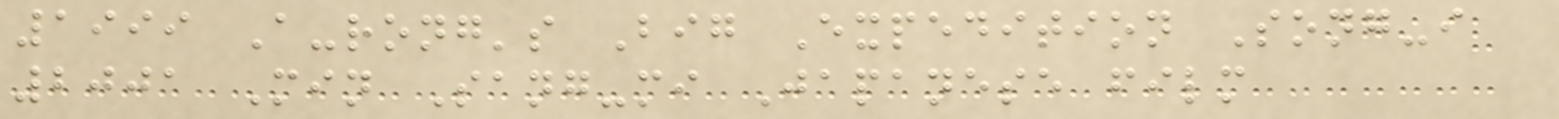1999 A-rong's Big Expedition Song-i
2001 Min Sang-mi Japanese film
